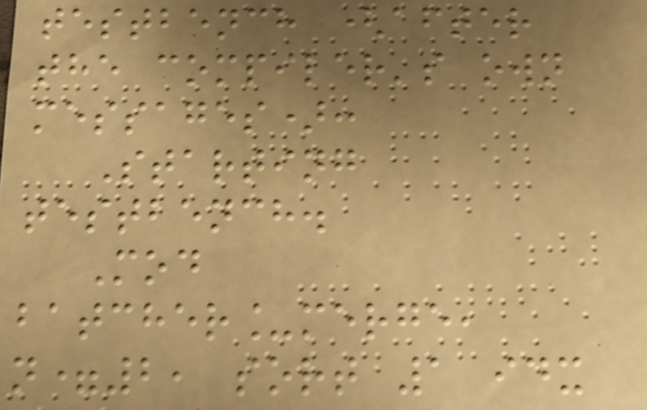testbench (after
the compiler's own
messages):
Starting
testbench.
Mod
batcher_merge,
n=2, sort 1 idx
